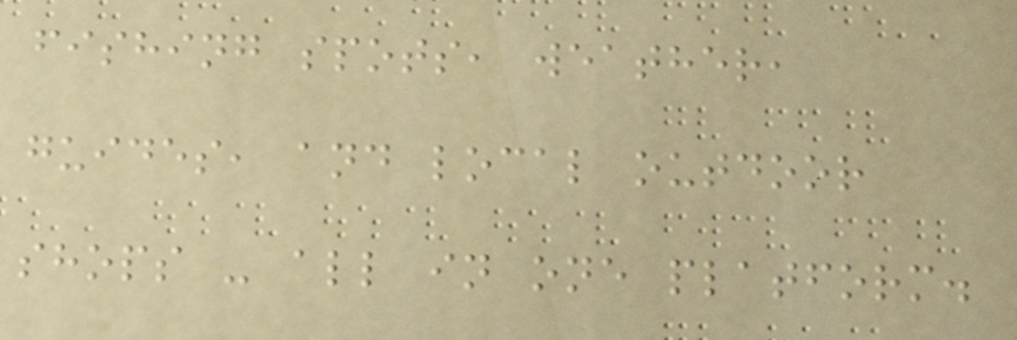fishing spots, weather,
guides, and local outdoor
shops - all in one platform.
